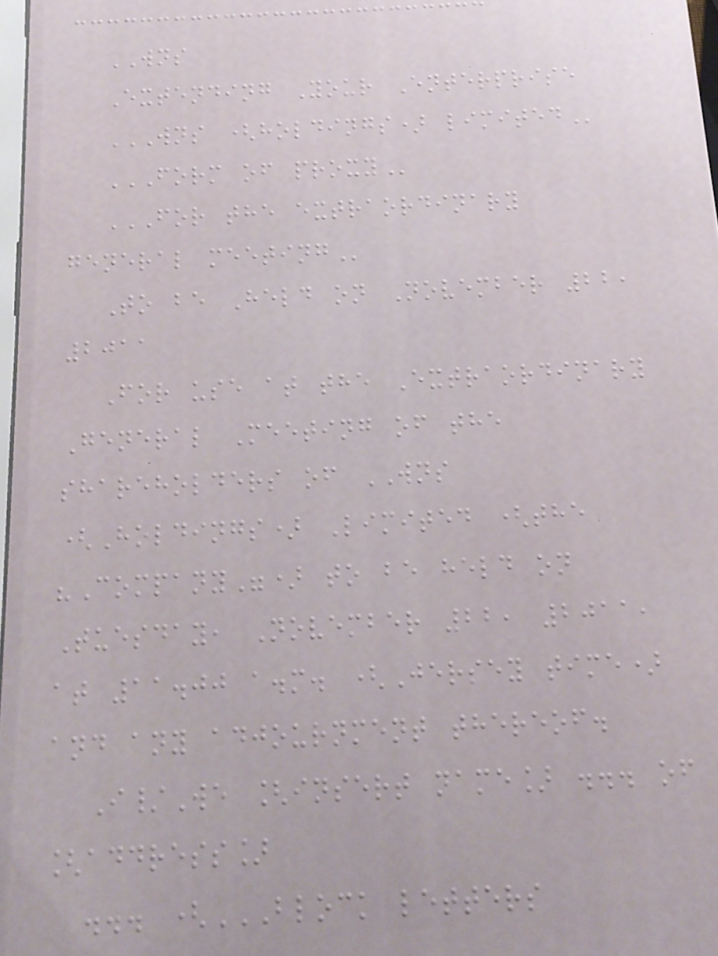WNS
Extending Your Enterprise
WNS (HOLDINGS) LIMITED
FORM OF PROXY
FOR THE EXTRAORDINARY
GENERAL MEETING
To be Held on November 22,
2011
For use at the Extraordinary
General Meeting of the
shareholders of WNS
(Holdings) Limited (the
"Company") to be held on
Tuesday, November 22, 2011,
at 11.00 a.m. (Jersey time)
and any adjournment thereof.
I/We [insert name] ... of
[address]
... (BLOCK LETTERS
